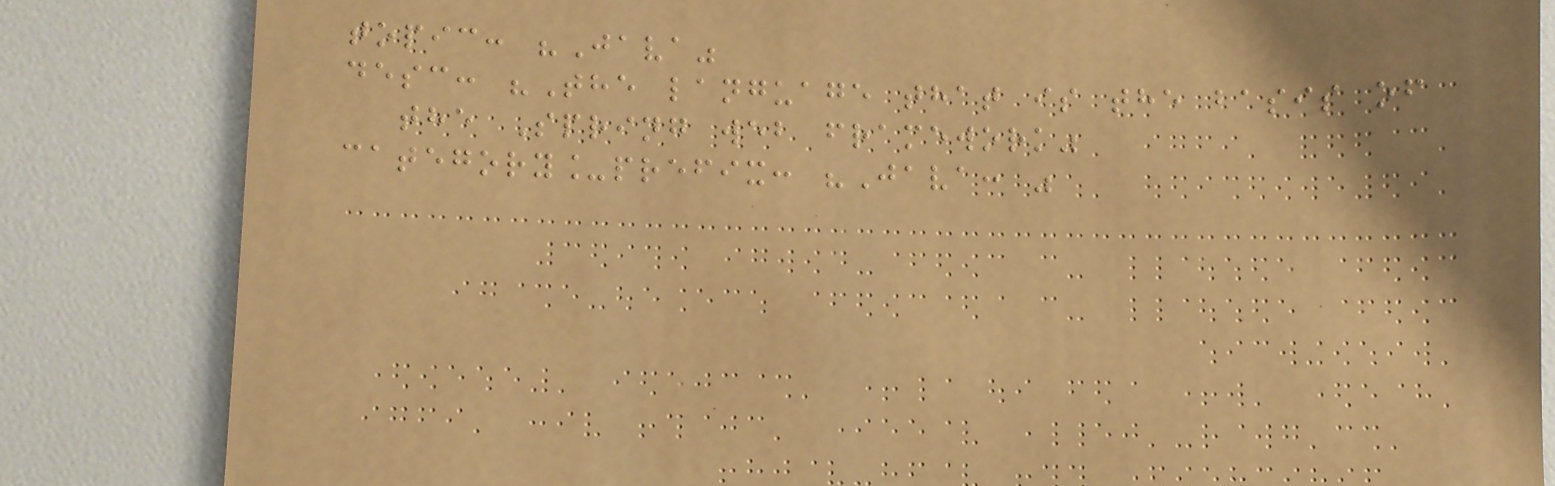topic: "Java"
desc: "The language that is the basis of
the Spring web framework"
category_prefix: "Java: "
